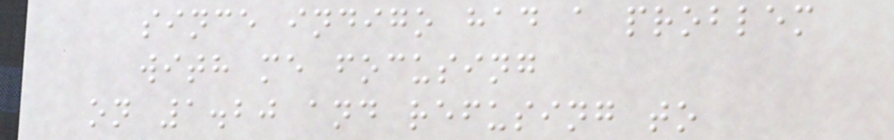since indigo had a problem
with me focusing
on 1.20 and refusing to
